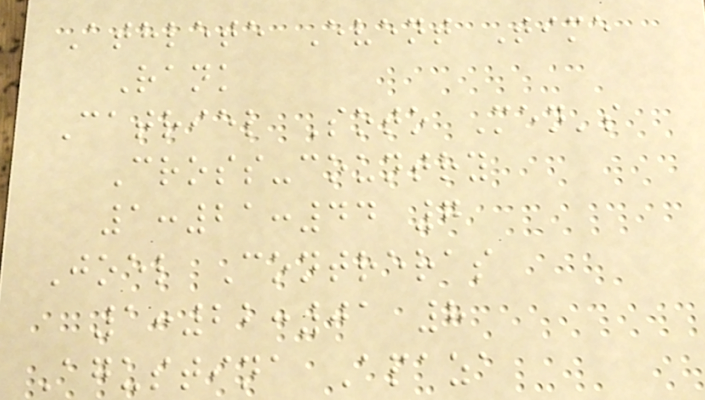Athlete Event Time
Rank
Catriel Soto Men's
Cross-country
1:21:44 7
Joel Contreras
1:22:01 8
Agustina Apaza
